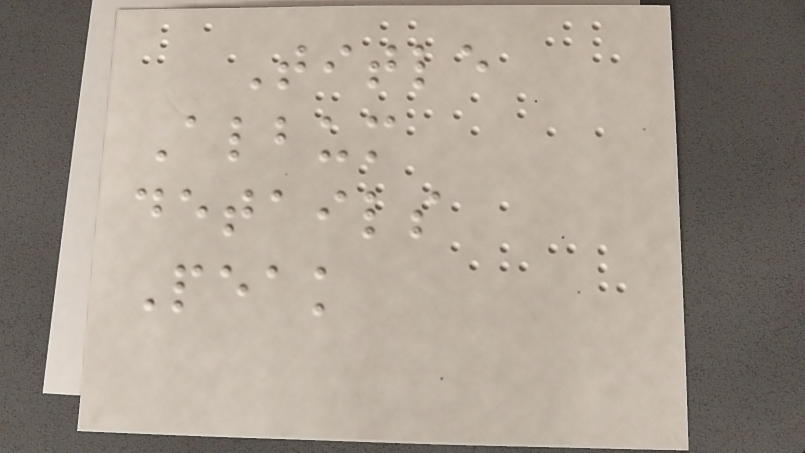Title
Album
details
Peak
